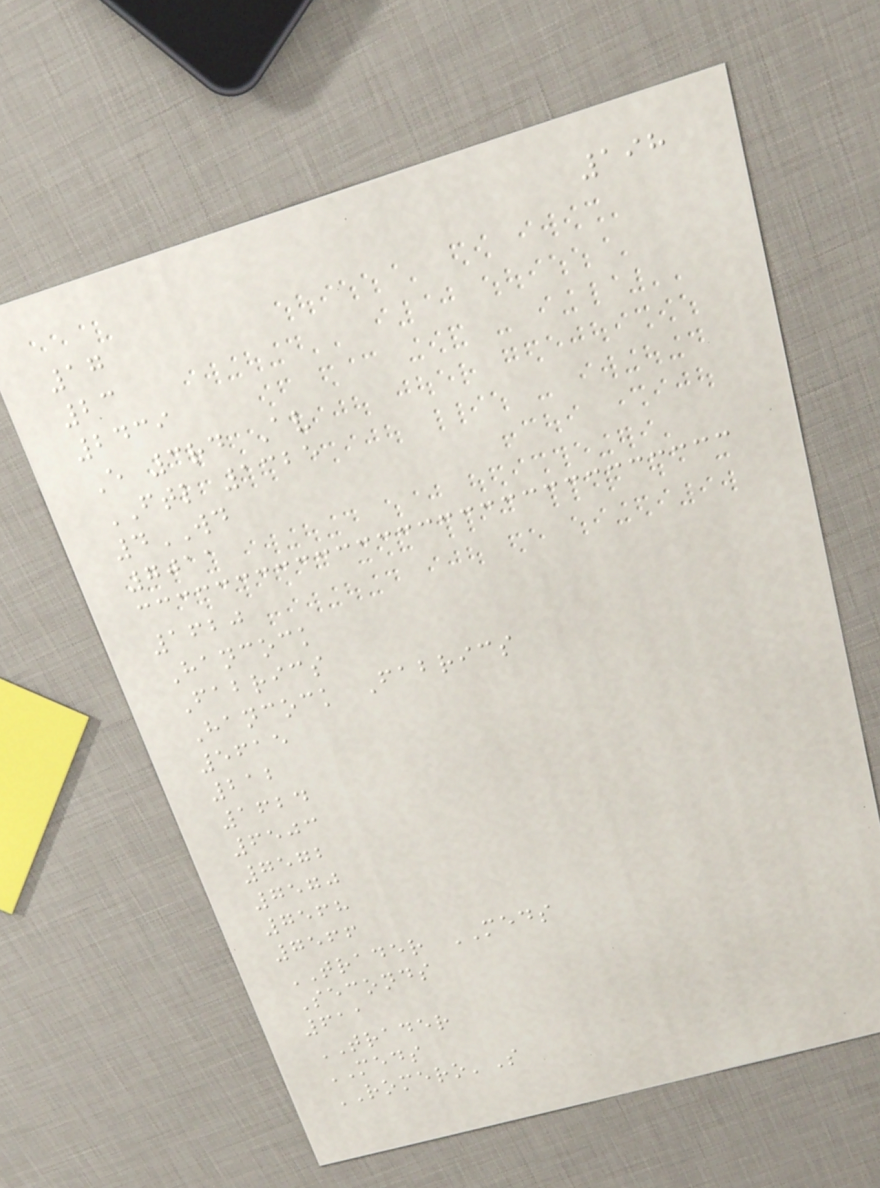198
17
23
2439
E 3rd Av
FTL 1325
4WD
7011
1620
Hancock
Fabrics
Hancock Fabrics
5615
212
1624
6503
7572
7570
7568
7566
TRADER MEDS
Seconds
611
TRADER
MEDS
ROMERO'S
